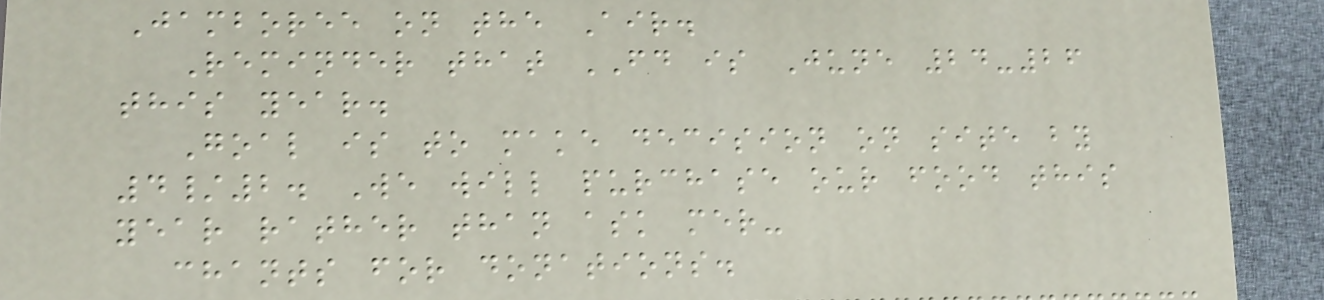Jamboree on the Air.
Reminder that FD is June 24-26
this year.
Goal is to make decision on site by
4/2. We will purchase our food this
year rather than ask mer-
chants for donations.
